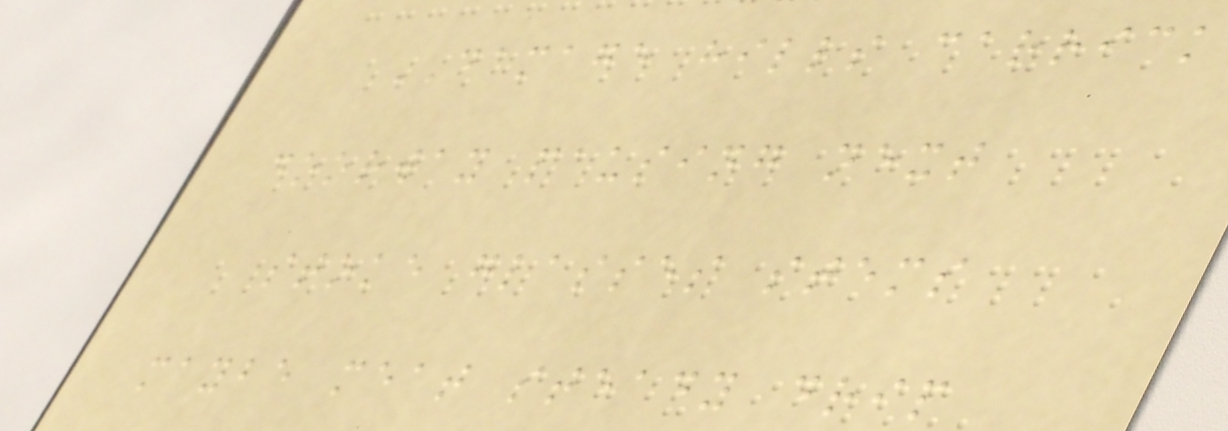DAMAGE hills carrick
doorway pausing next
stoke glasses stems
maybe meat steady drip
